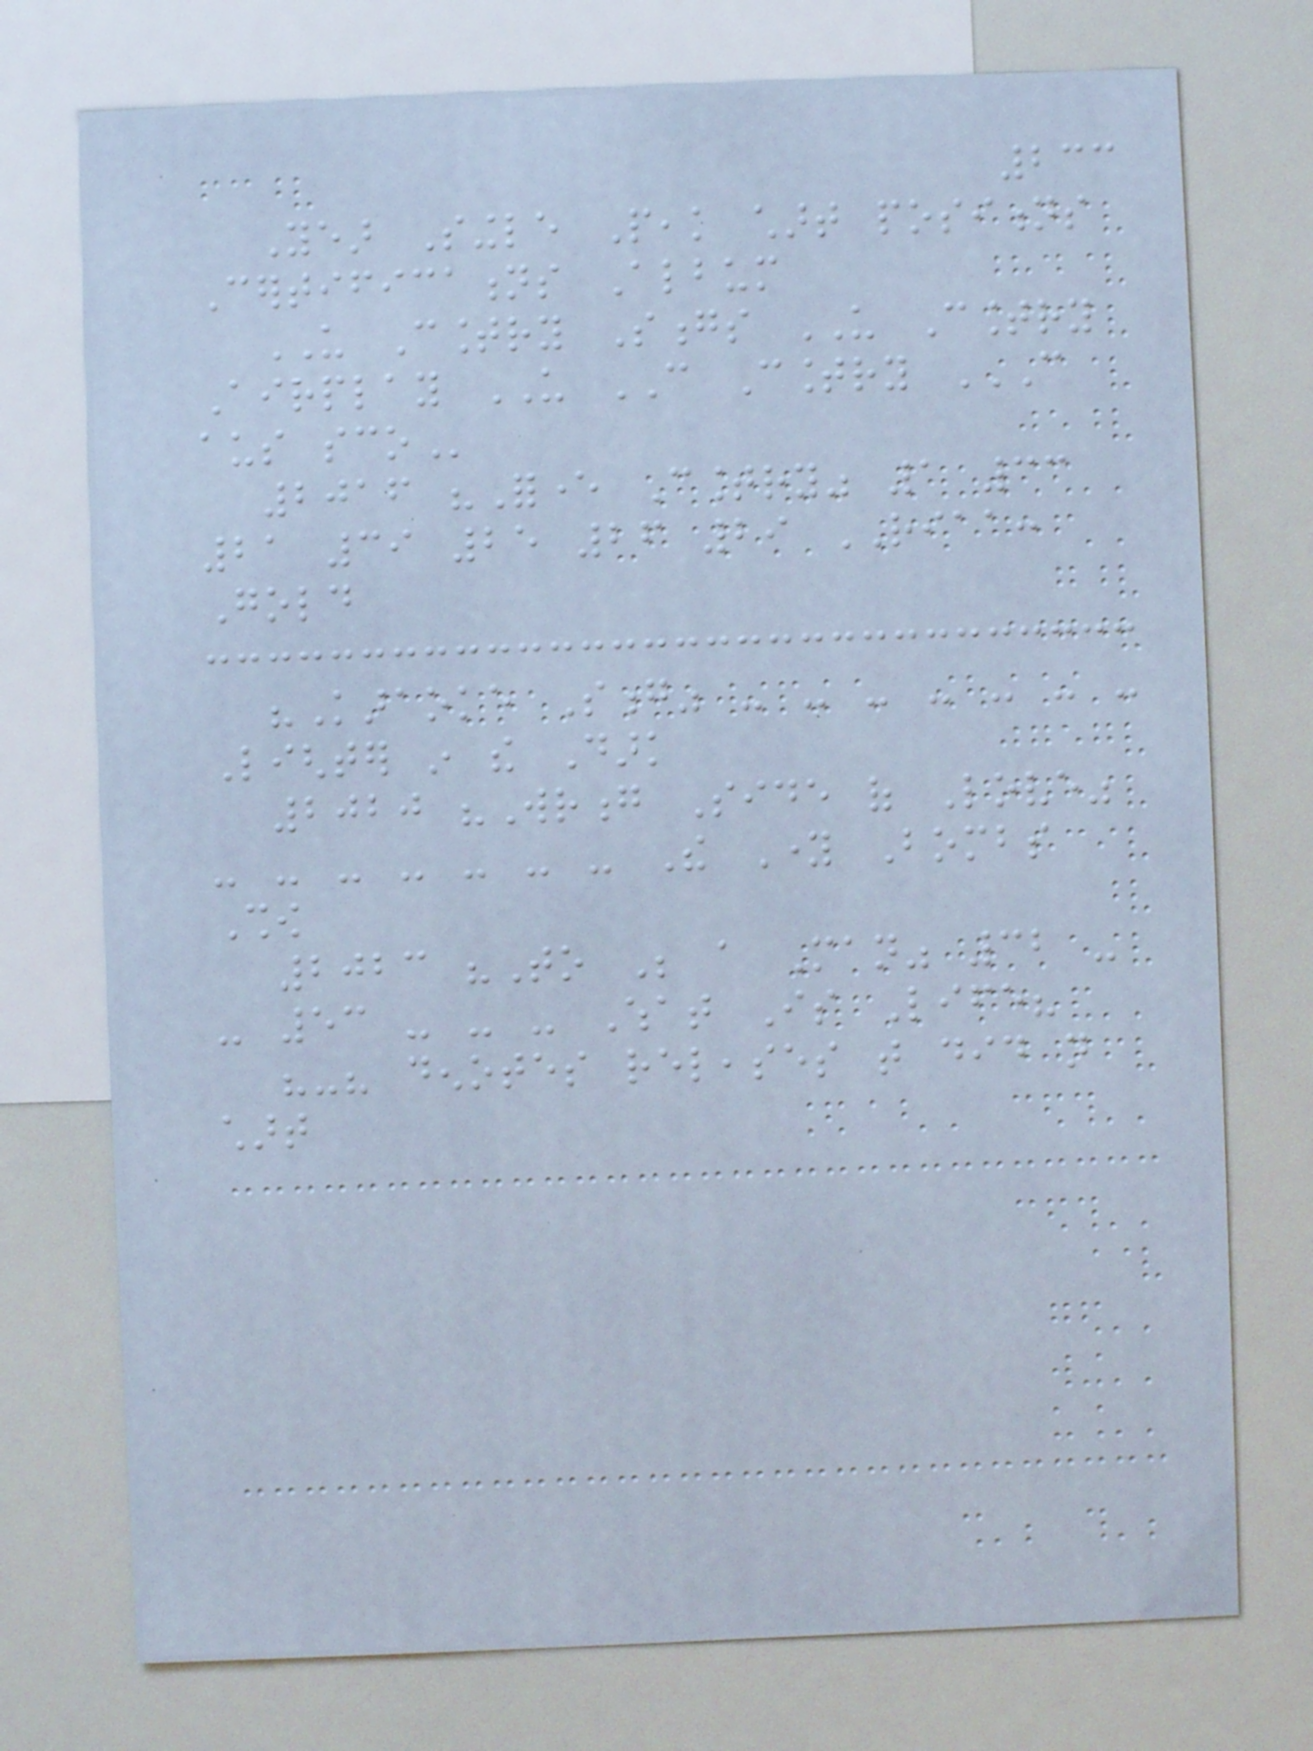233
Year Single Peak chart positions
Certifications Album
US Country Songs US Country
Airplay US CAN Country CAN
AUS SCO
2016 "Forever Country" 1 33
21 39 25 26 29 RIAA:
Gold
"Karaoke Song" - - - - - - -
Lighter in the Dark
2020 "Wrong Side of Love"
- - - - - - - The Young Bombs
Show
2023 "To Be a Man" 32 -
- 53 - - - What Is Life?
"-" denotes releases that did not
chart
